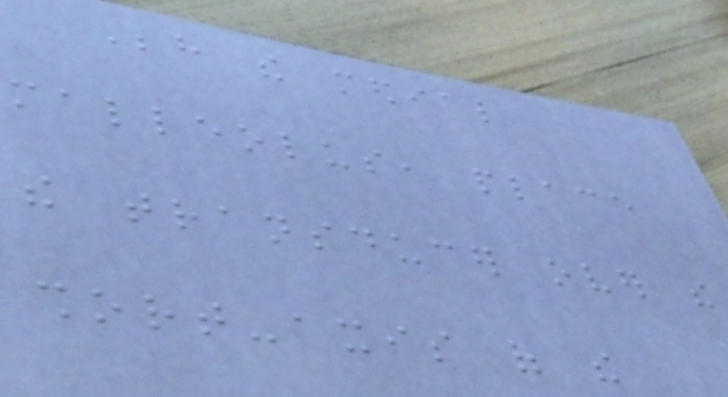Behind the medial
malleolus, place
the transducer over the
short-axis of the
